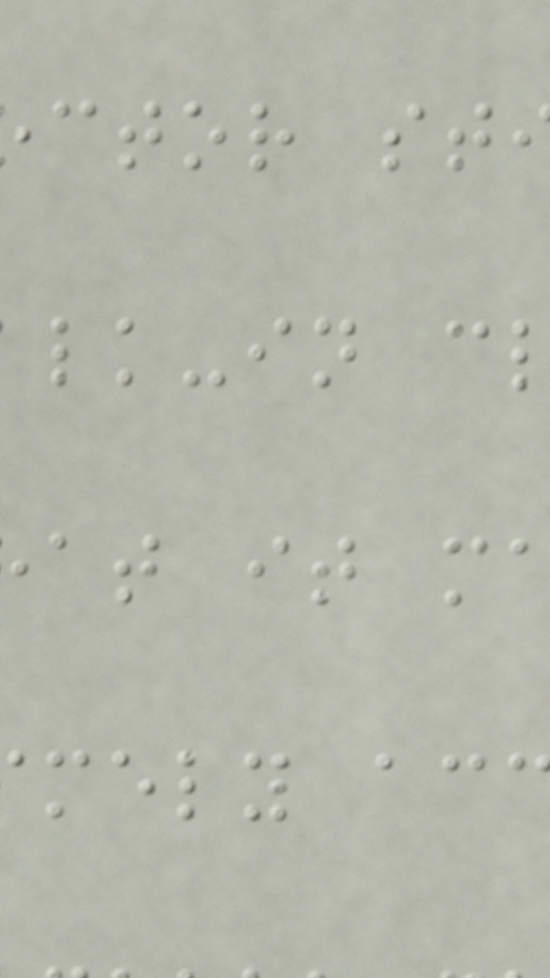ctor st
lk-in c
mely ac
